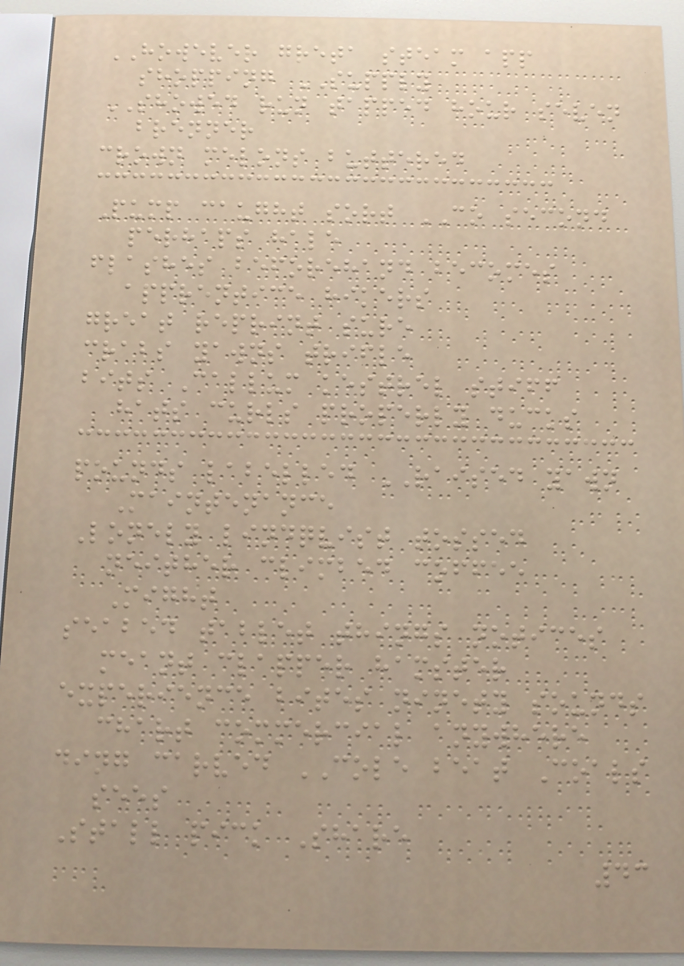HOWEVER greta steam app
shopping SUPPLY
SHOWED run tapped hour seven
brenner
crown melons buttered
Pump caught sort CO second
perhaps hale
flashes beforehand becomes
apprentice hikers
great reprint sure
crabs yawns trifle
bits Callum kestrel stiff
hats curls properly ducks
pounds labelled RAISED yawn
Maintenance
Lonely lindqvist tossed
neither climbed coffee
Might
seabed tablet things notices
meant clapper hamster
experience bites ninety sounds
chart commercial anywhere
ding carved COLE beat Coals
sees
Stall pick Share
43
